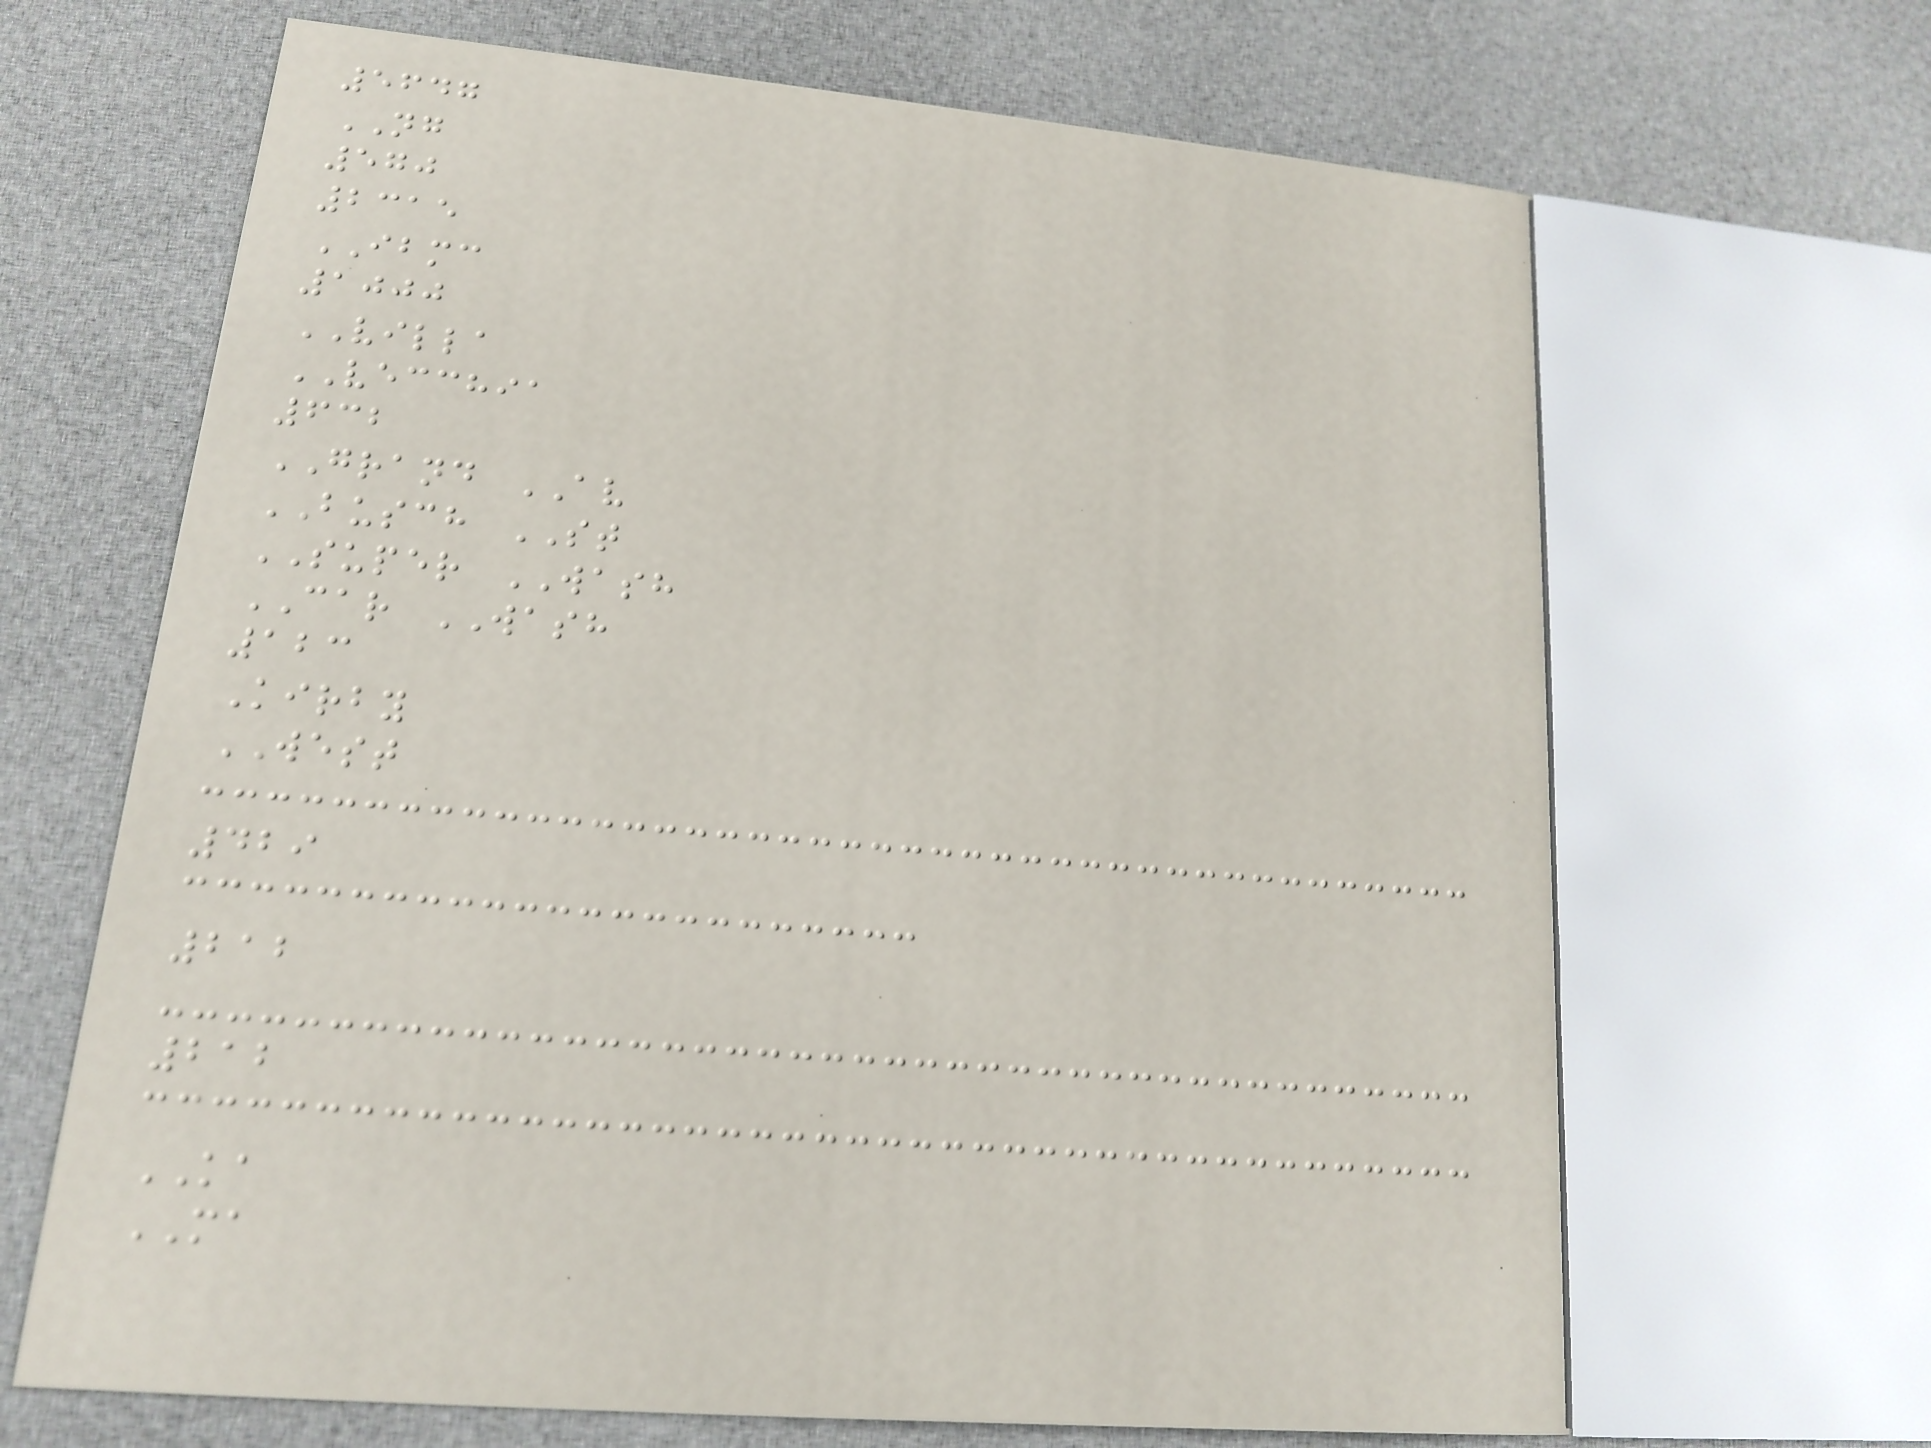5647
NG
570
2315
IBMC
1000
VILLA
VECCHIA
632
GRAND AV
BUSCH ST
SUPER WASH
CAR WASH
123
Kirby
WEST
429
212
212
KA
MA
